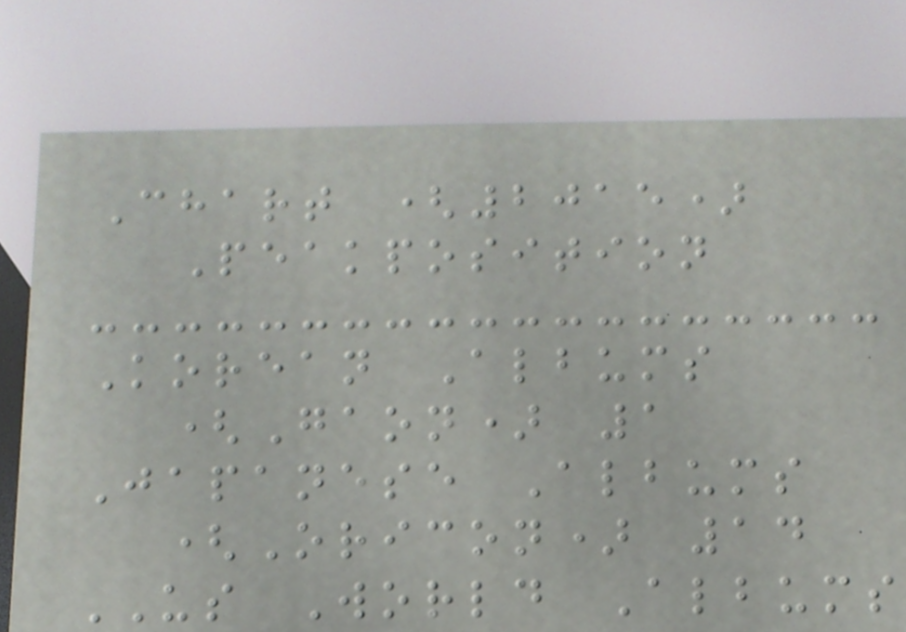Chart (2015)
Peakposition
Korean Albums
(Gaon) 1
Japanese Albums
(Oricon) 14
US World Albums
